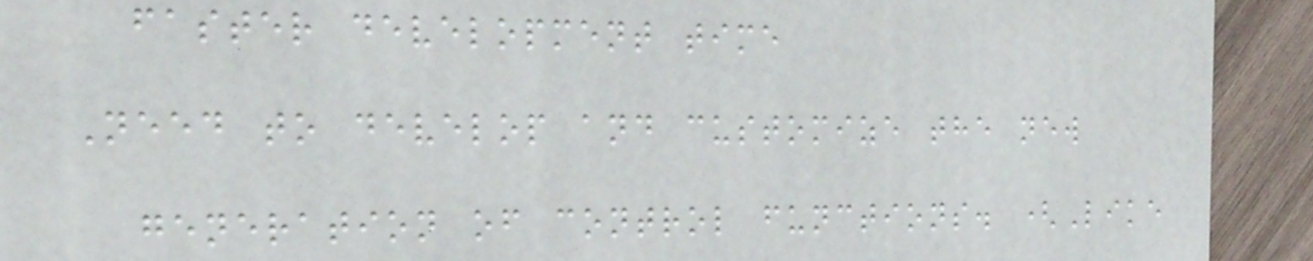faster development time
Need to develop and customize the new
generation of control functions. (Like
